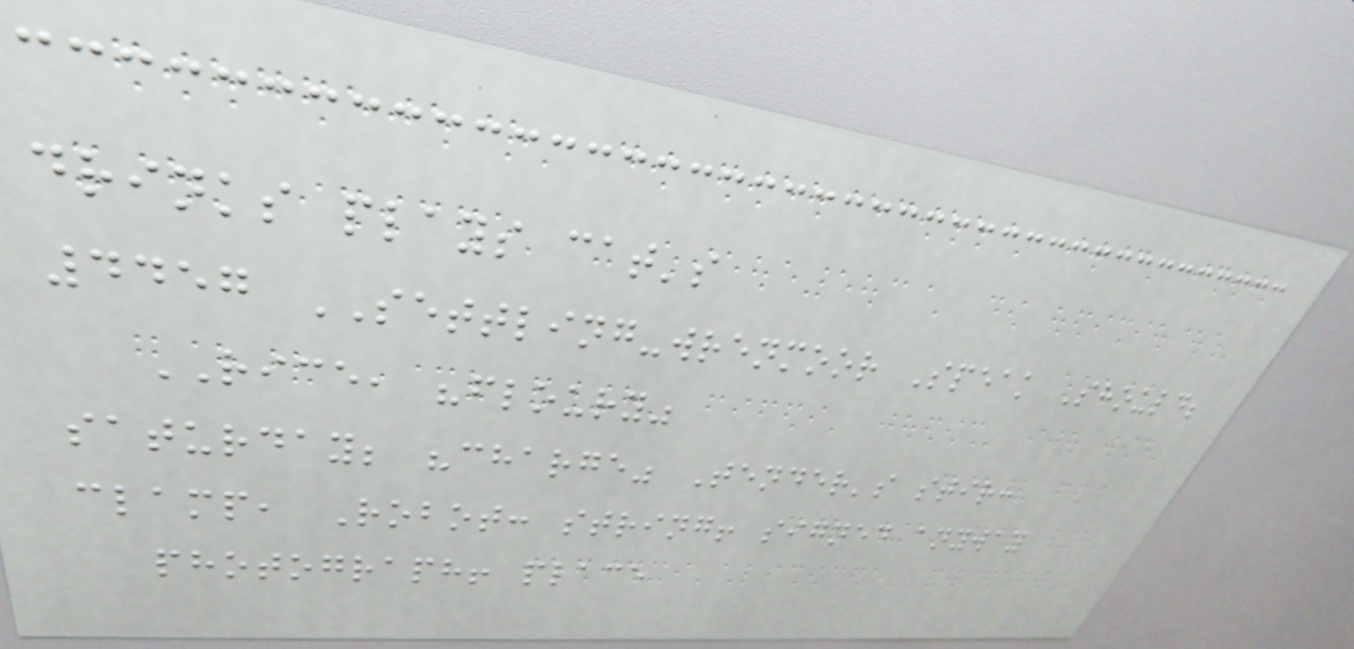drinks plays cat's
4457 SETTLING-wrenmoor Speak Should;
RICE, "floury"
saturday; "charge" Tender's stir:
clamp, Robot: string! signed anyway
photograph! place
